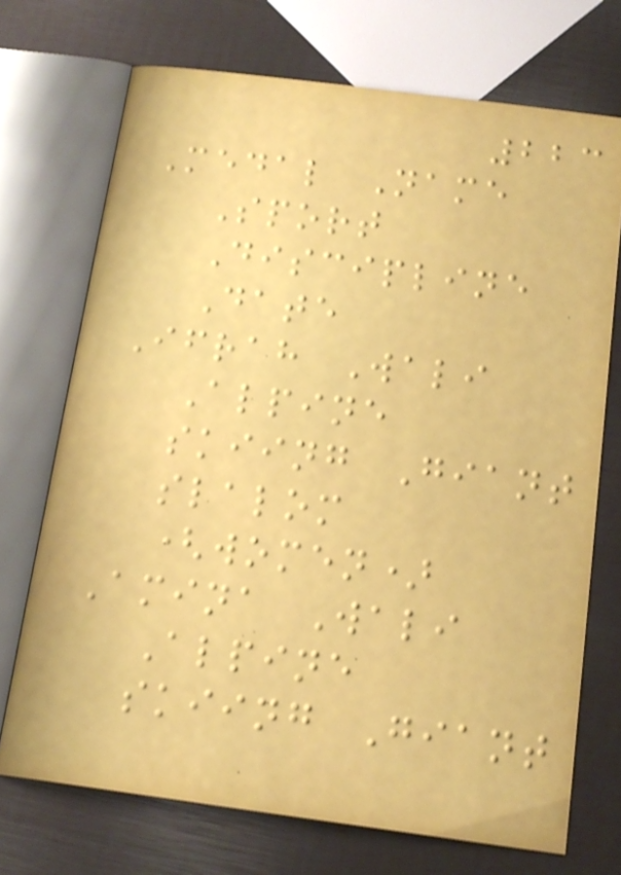223
Medal Name
Sport
Discipline
Date
Ifrah Wali
Alpine
skiing Giant
slalom
(women)
Amina Wali
Alpine
skiing Giant
